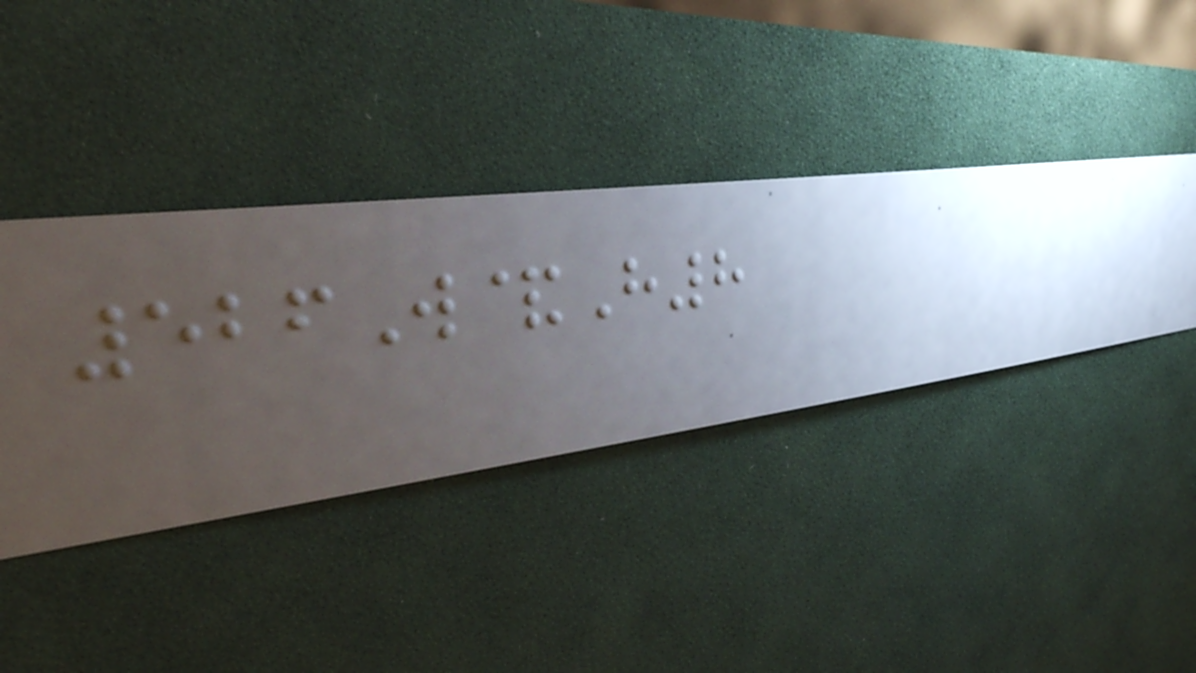526W&H8
